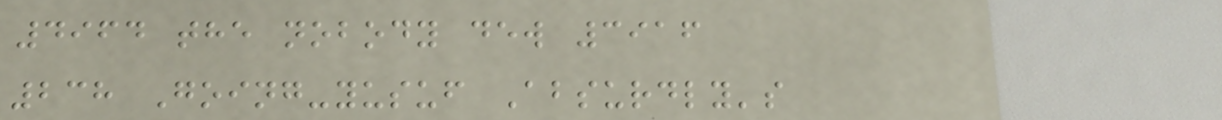4964 the nobody dew 3916
238 Going-yusuf Absurdly's
